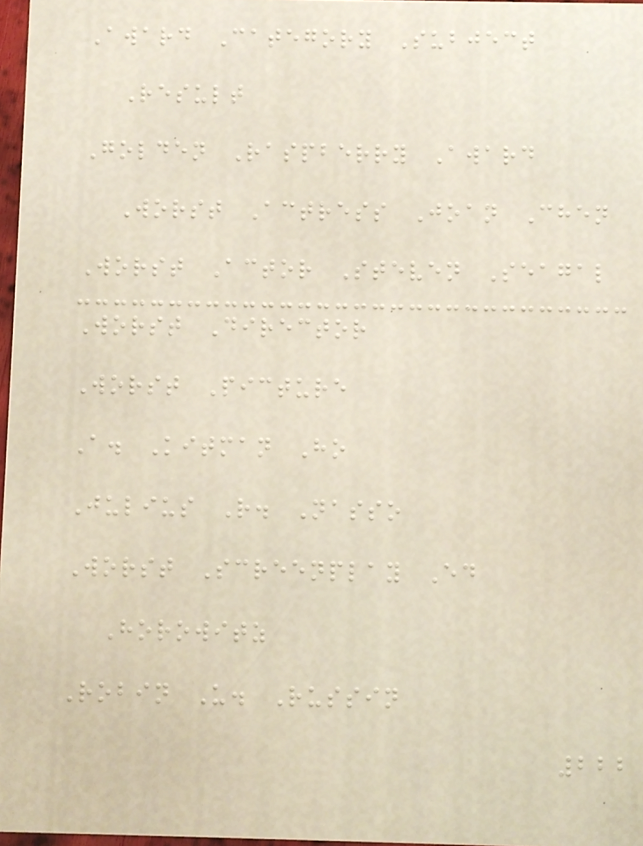Award Category Subject
Result
Golden Raspberry Award
Worst Actress Joan Chen
Worst Actor Steven Seagal
Worst Director
Worst Picture
A. Kitman Ho
Julius R. Nasso
Worst Screenplay Ed
Horowitz
Robin U. Russin
222
